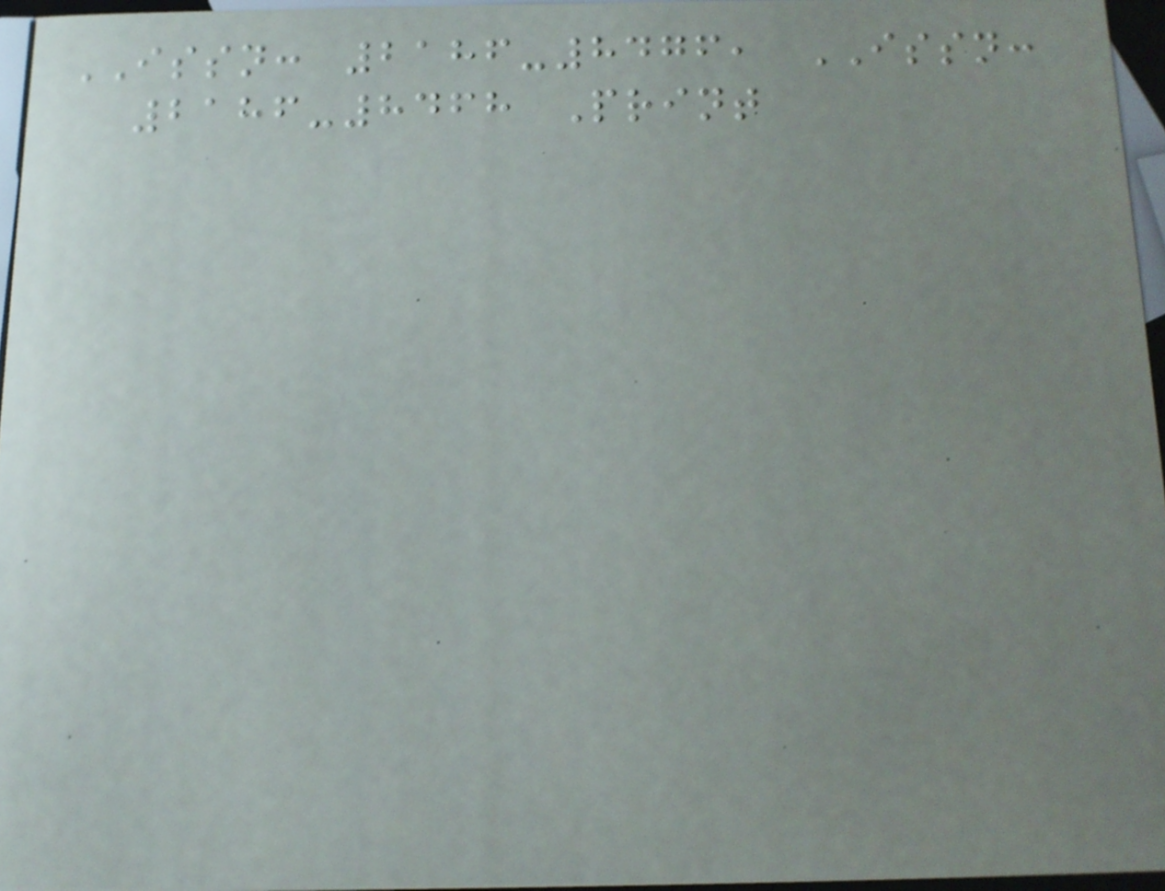ISSN: 2186-8476, ISSN:
2186-8468 Print
